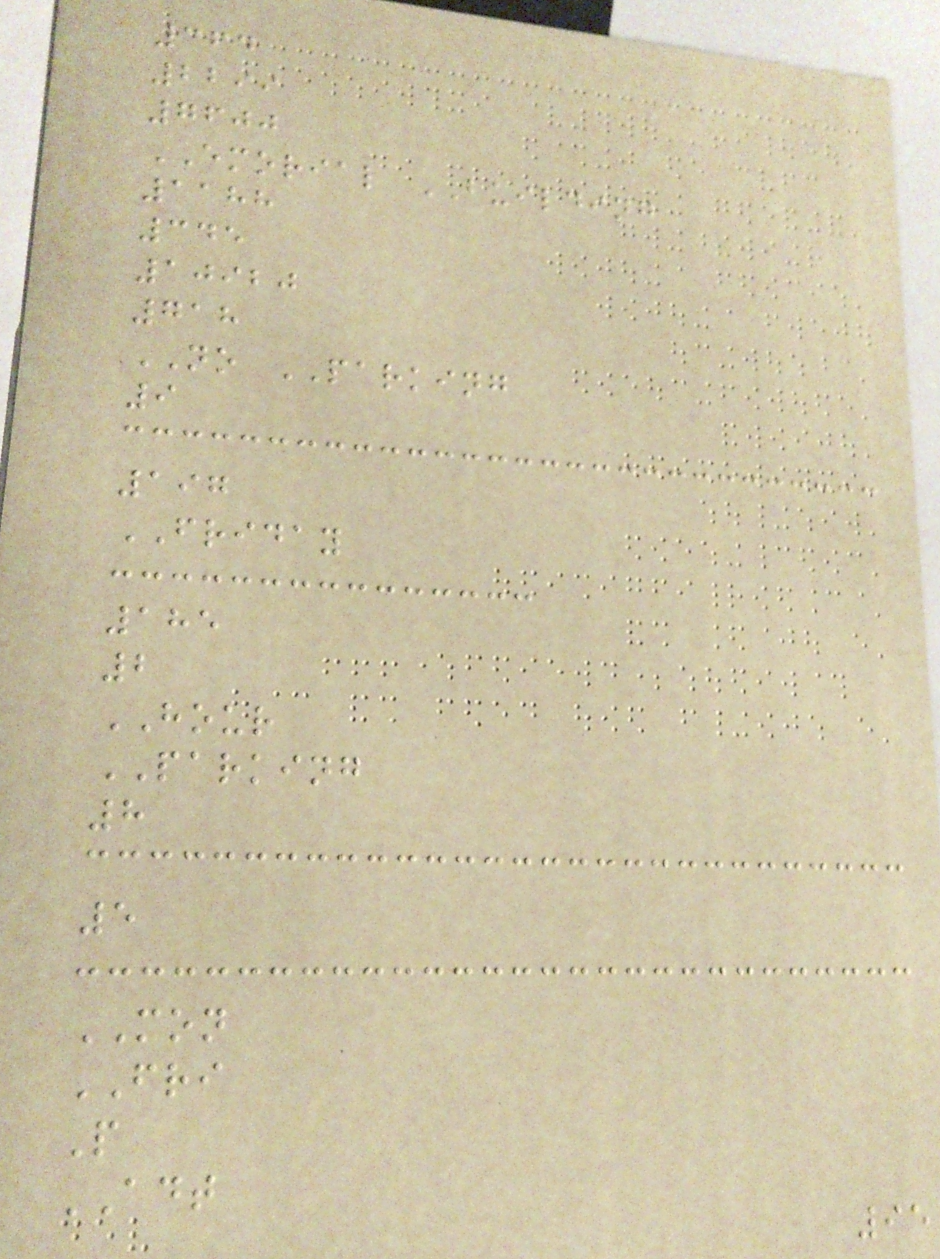364
2299
7600
EMORIAL BUILDING
1188
345
10920
718
NO PARKING
9
197
FRIDAY
185
2
HOUR
PARKING
8
5
MON
FRI
P
ADT
95
